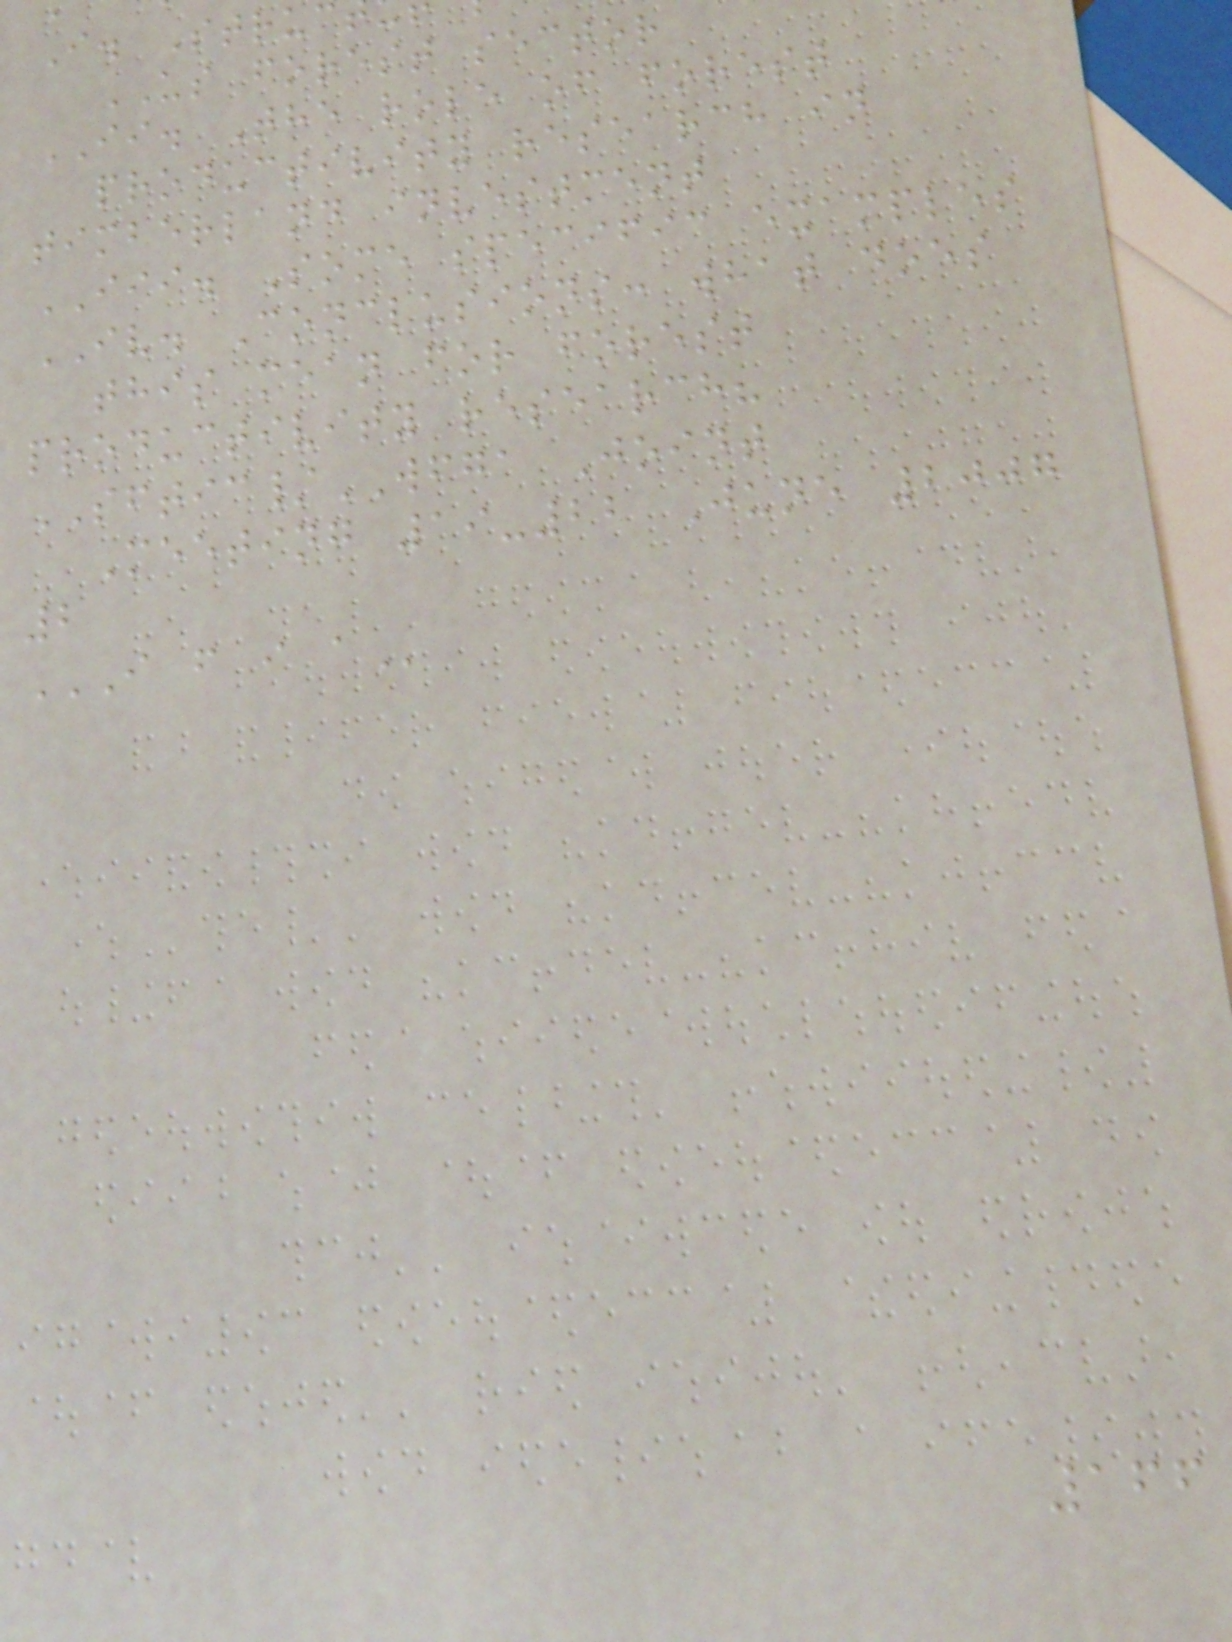I. Struc
US forest sector
II. The role of forest
productivity research in
timberland investment
III. Some specific examples
IV. Conclusions: what does
this mean for forest
productivity research?
SFTIC/WFGA Joint
Meeting 19-22 June 2007
2
I F I A
166
